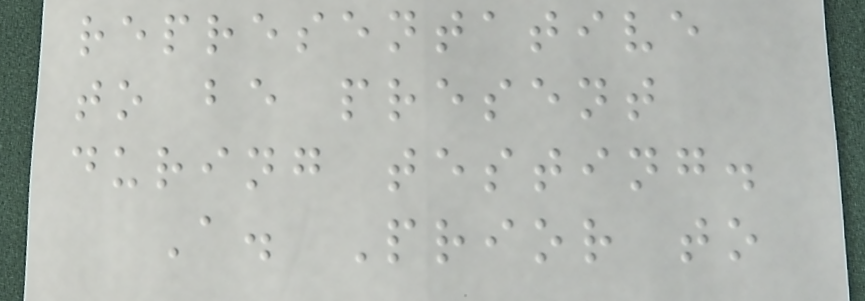representative
to be present
during testing.
A. Prior to
